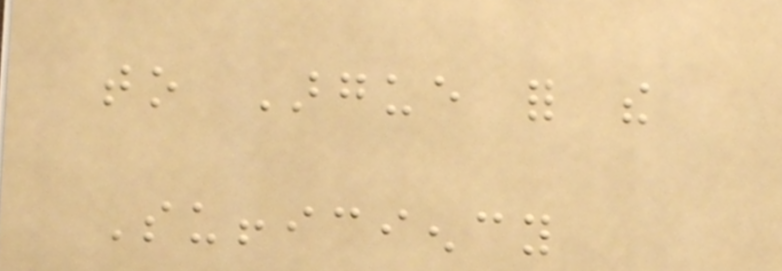to Argue for the
Sufficiency
